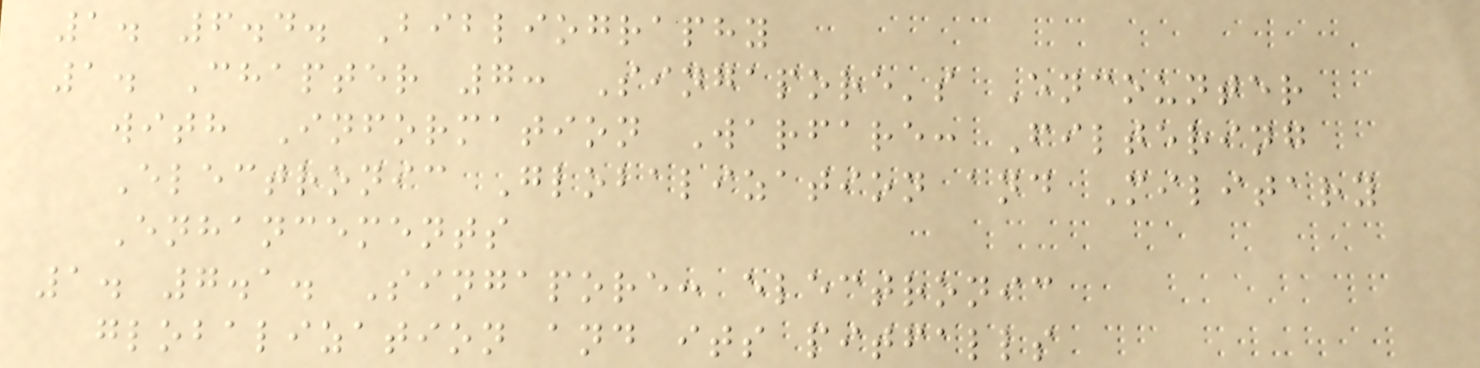1. 6.4. Bibliography
1. Chapter 7: Singapore's Encounter
with Information Warfare: Filtering
Electronic Globalization and Military
Enhancements
1. 7.1. Singapore: electronic
globalization and its pitfalls
